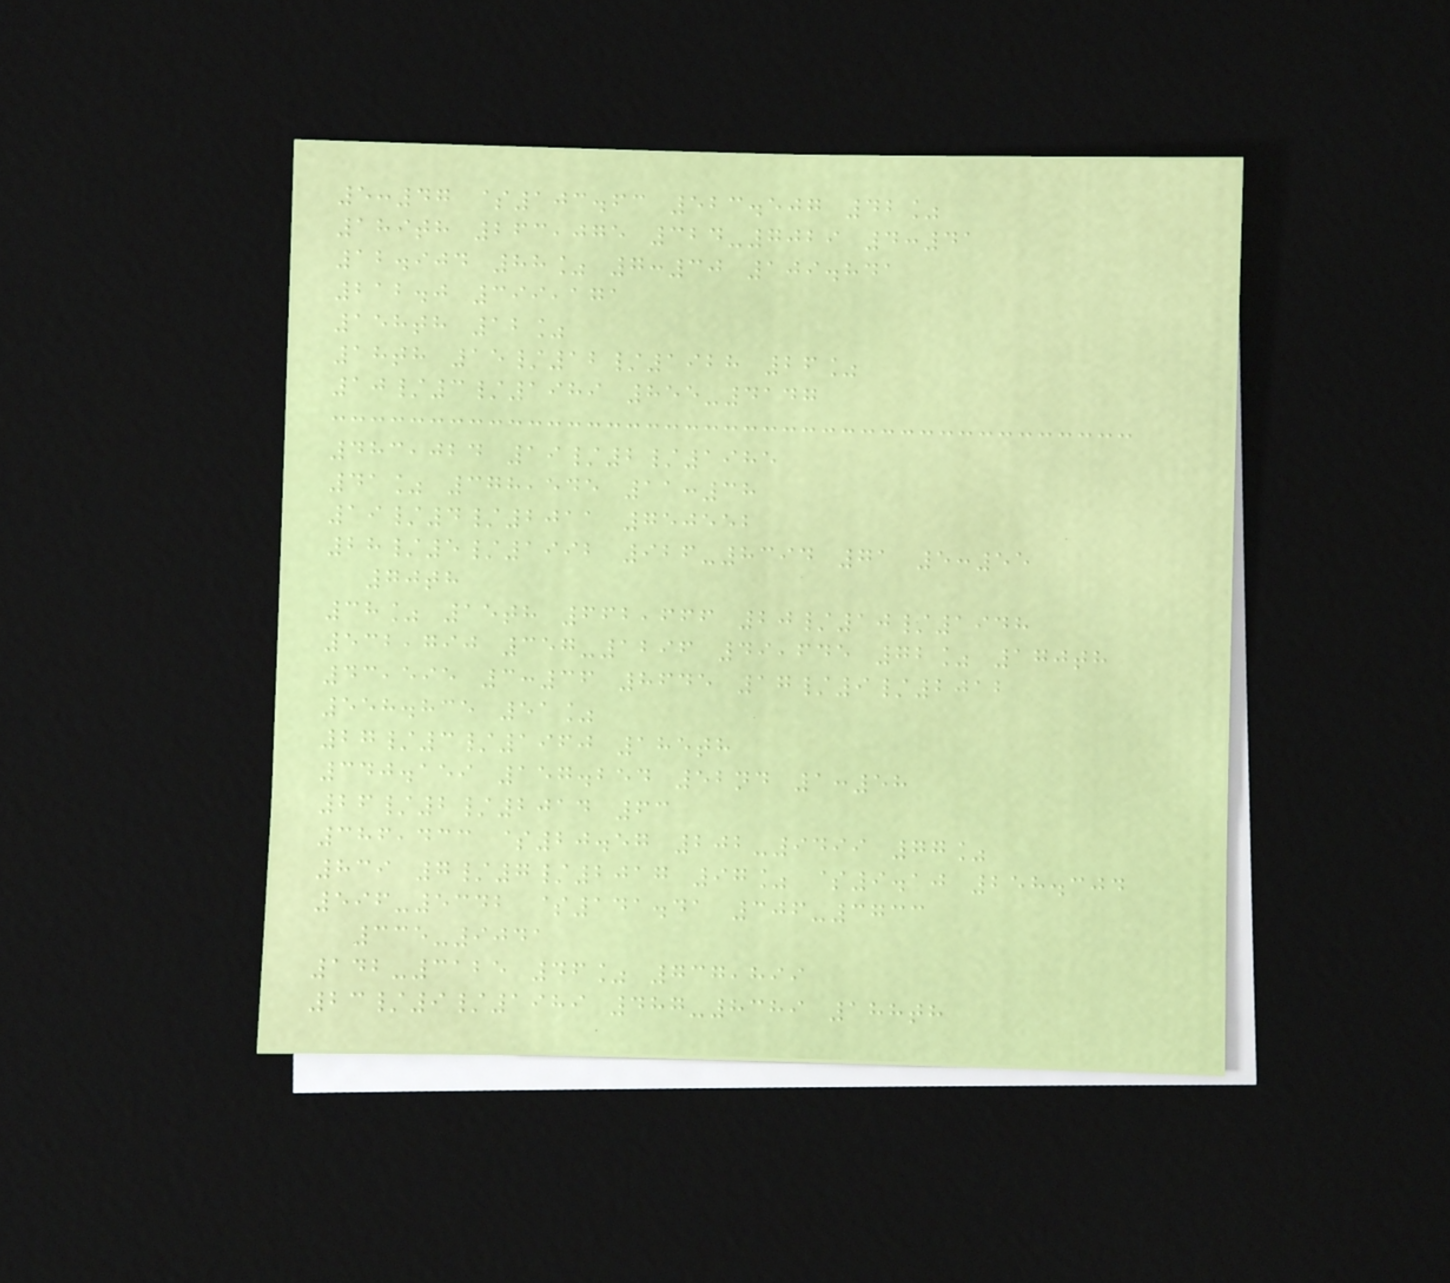5:47 $103.63 523.507 42%
189th 263,075 324-7029 4:41
12.904 88% 7:30 109.841
212.0 399,171
158th 12%
18th 15/12/1928 26%
10/3/1989 855-4147
483,024 19/2/1985
41% 378,545 11:38
19/4/2011 750552
28/5/1992 926-8394 71 5:55
70th
38% 15th 662,666 20/10/1948
532,790 357-1296 49,645 72% 170th
43,595 3:36 8645 17/9/2012
558.835 51%
27/3/1960 185th
340.159 157.254 52nd 1:58
26/2/2014 63
386,433 $20.57 202-9499 77%
839 7/7/2017 97% $9.10 258.304
596-5342 $141.41 306-3733
335-9041
142-3125 46% 737,899
23/9/1989 487-8389 188th
